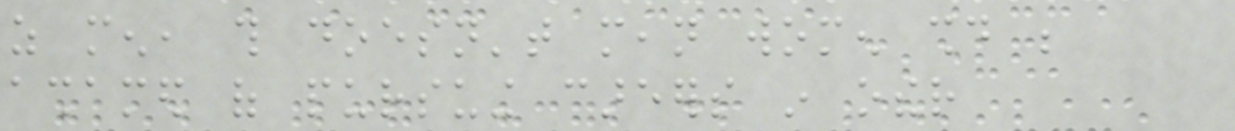as men, this doesn't mean women should be
ashamed of pursuing careers in other
